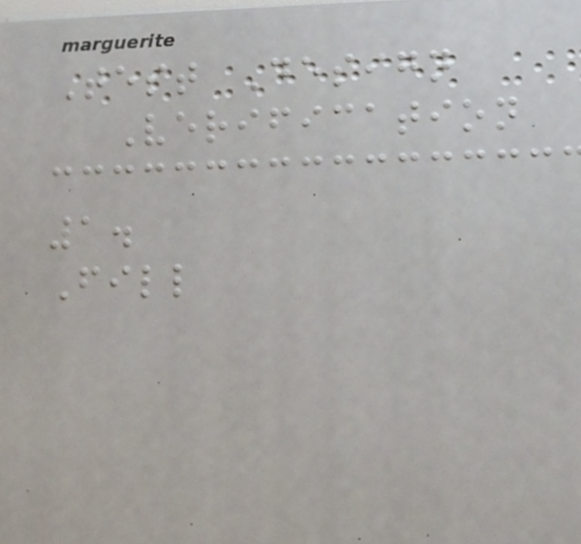Test Design
Verification
1.
Fill
